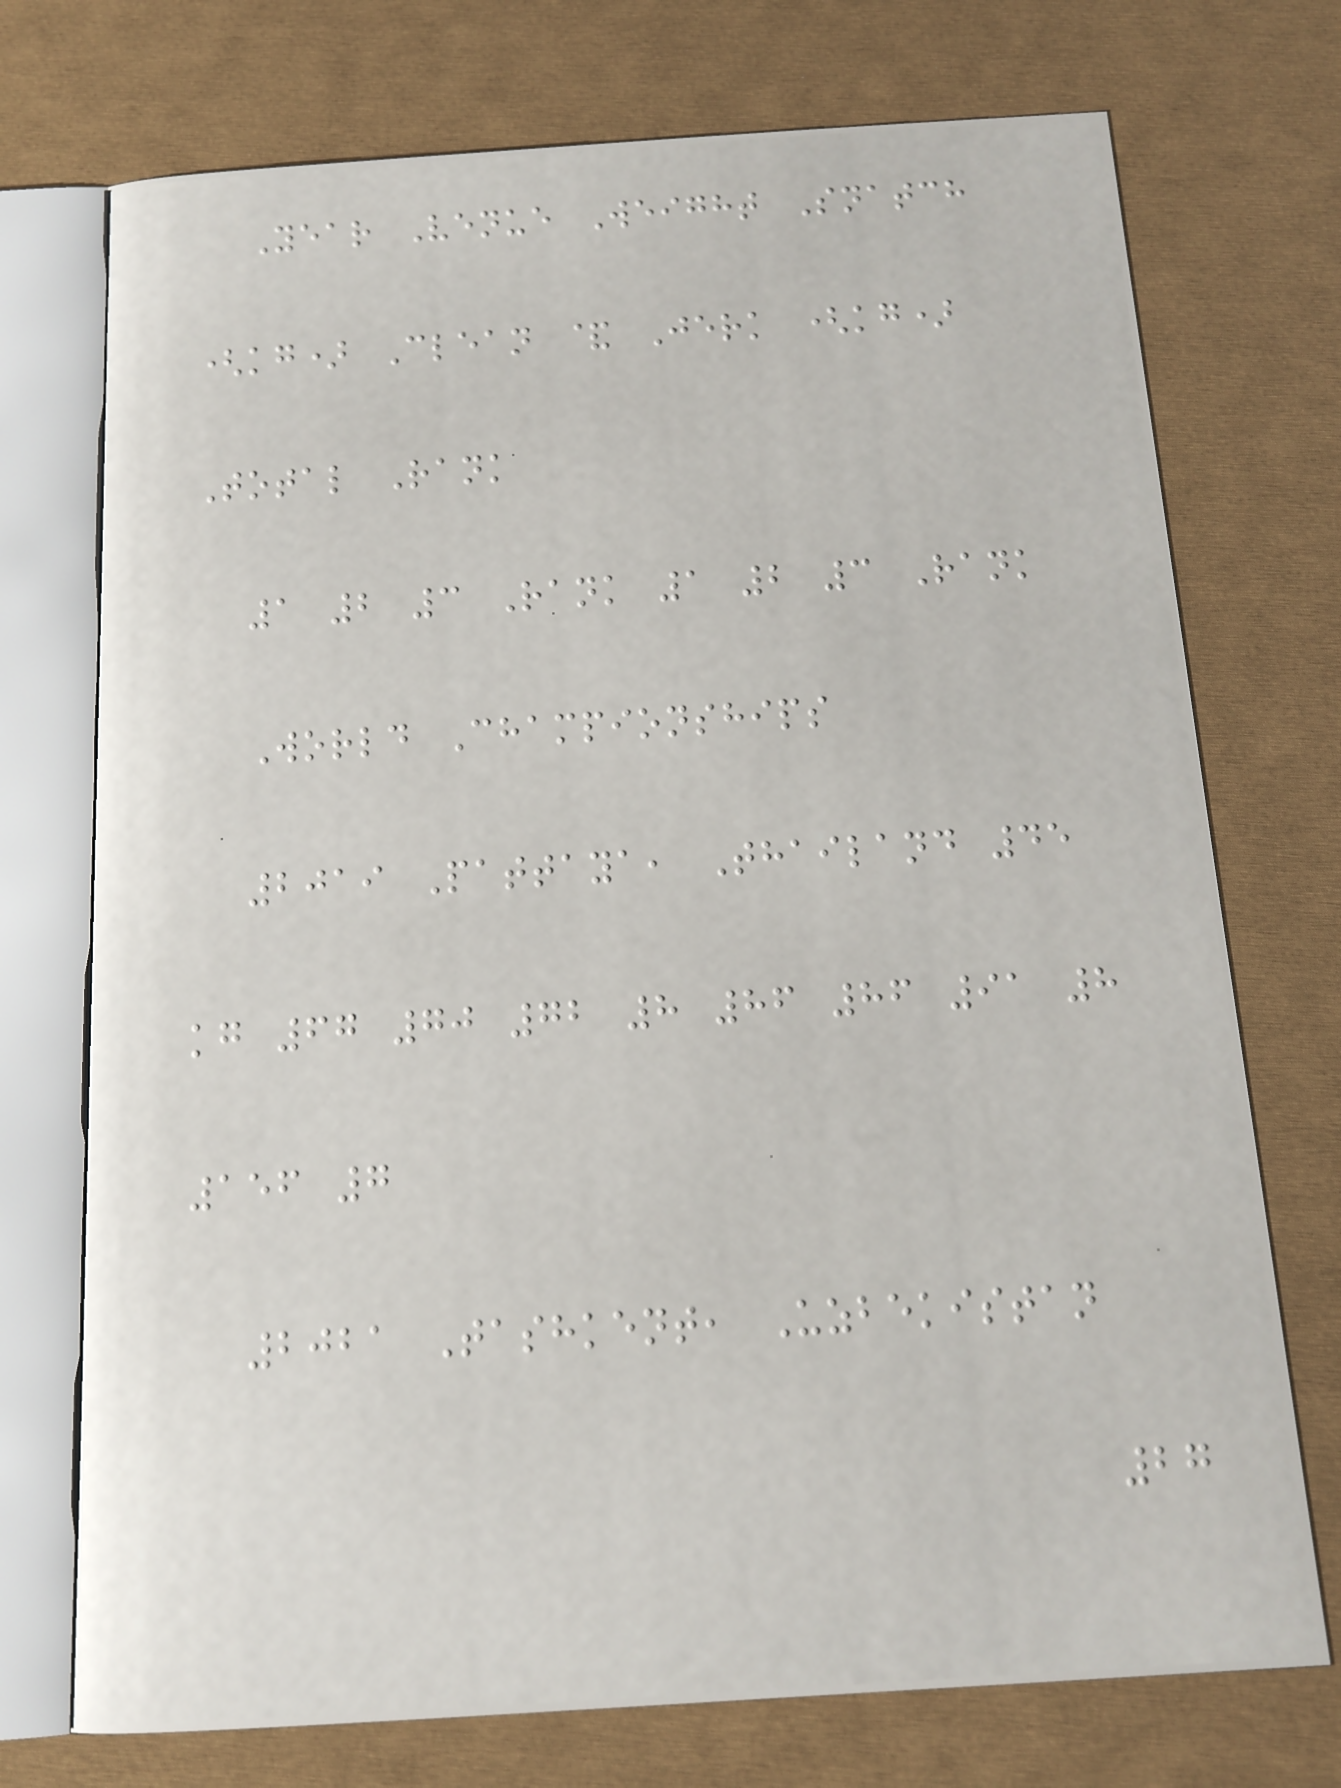Year Venue Weight Snatch
(kg) Clean & Jerk (kg)
Total Rank
1 2 3 Rank 1 2 3 Rank
World Championships
2019 Pattaya, Thailand 45
kg 67 70 72 8 86 86 91 8
156 7
2021 Tashkent, Uzbekistan
27
